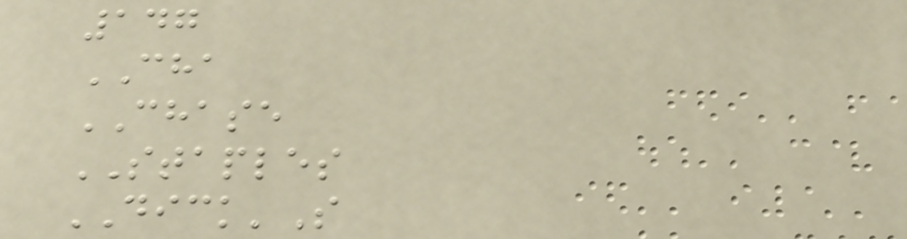147
CHA
CHASE
STAPLES
DICK'S
